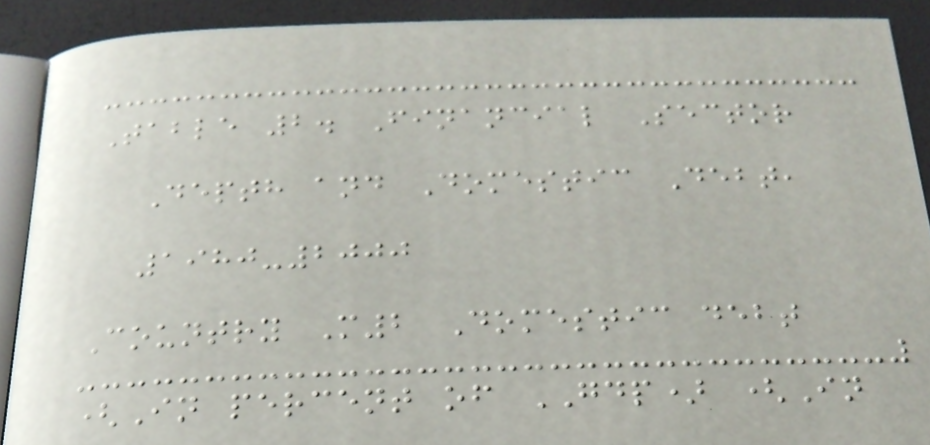Table 2. Financial Sector
Depth and Domestic Debt,
1980-2000
Country M2 Domestic debt
(In percent of GDP) (In
